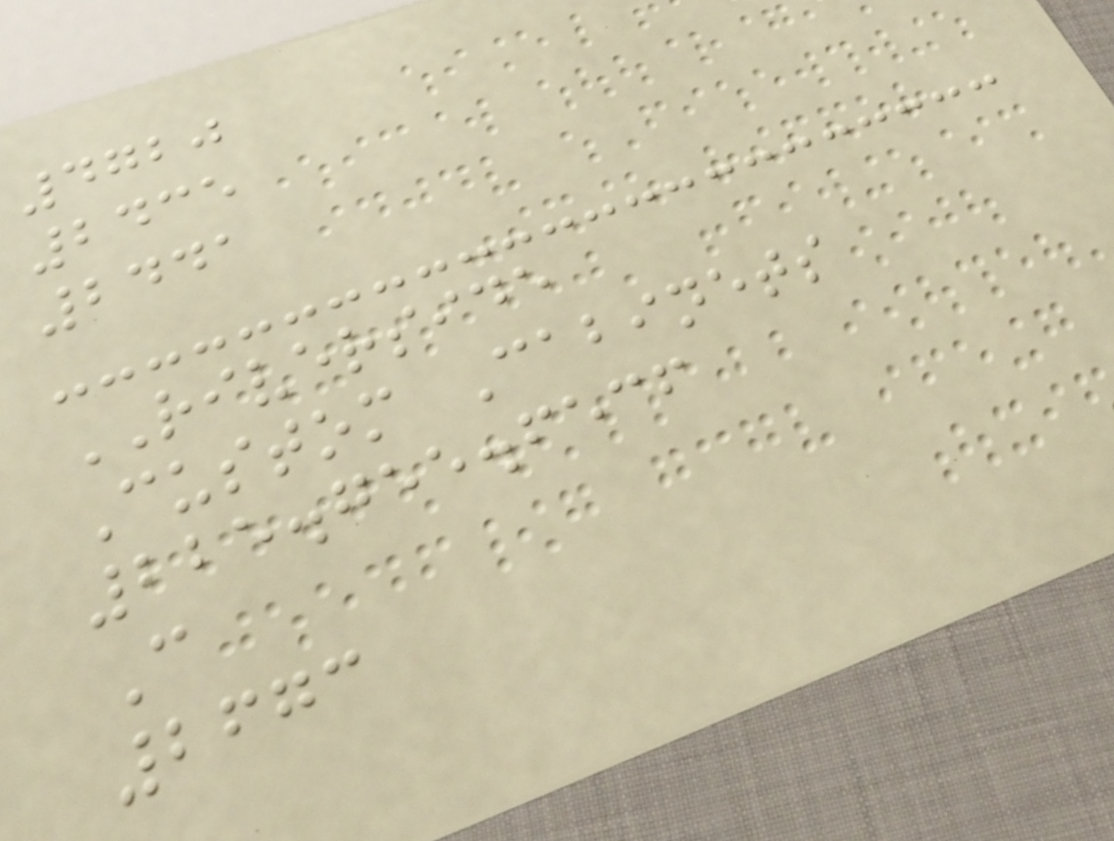4720
2435
2441
RIVERSIDE
Custom Cabinets
225.755.6536
C
2673
